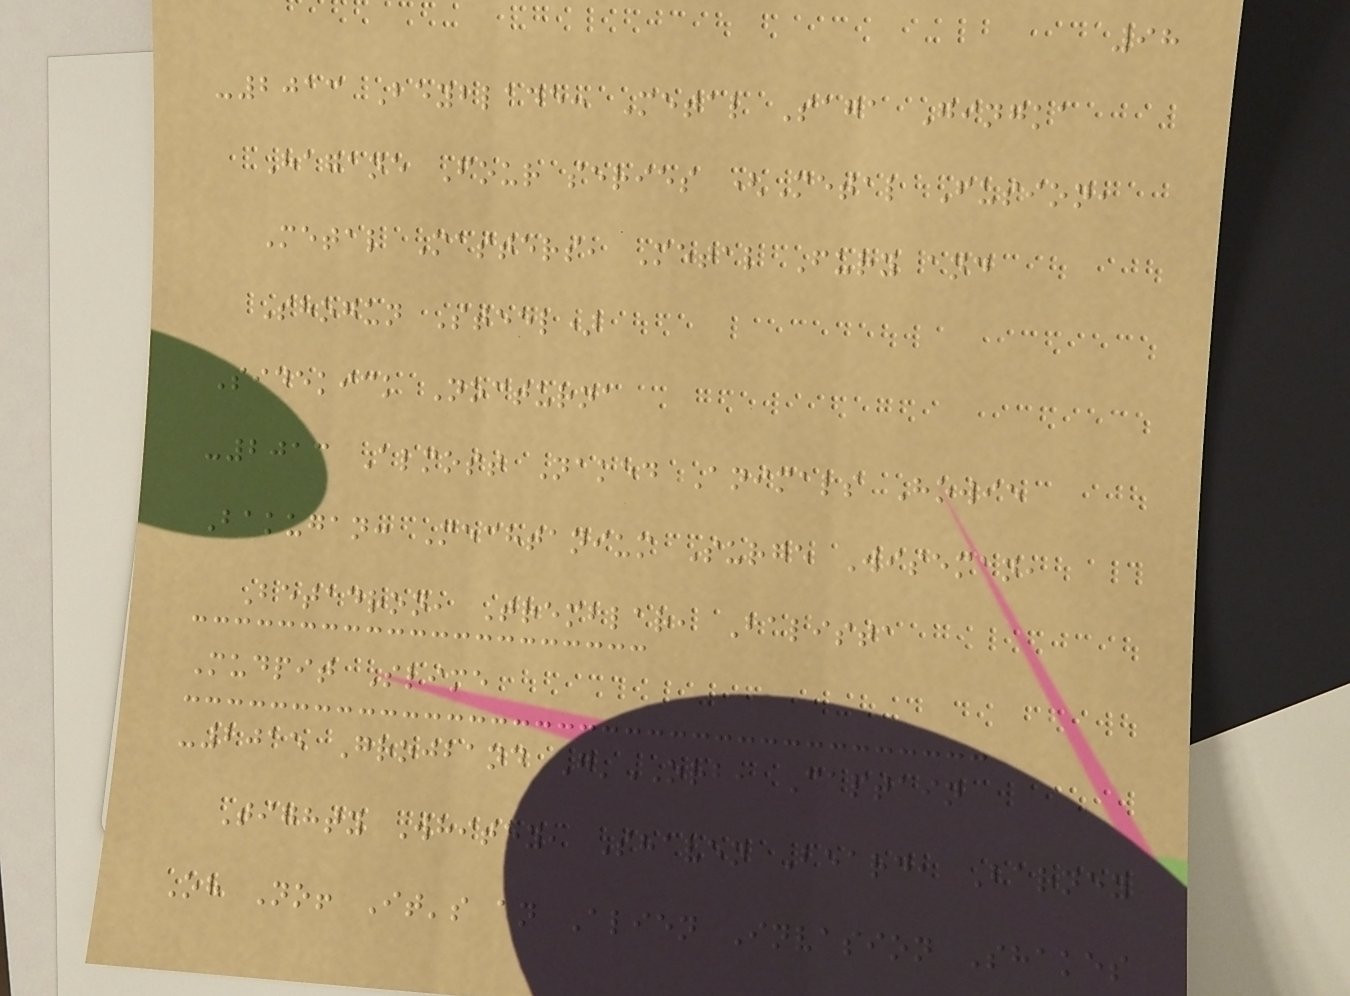98
-2013 Beyblade: Metal Saga Gingka
Hagane Four series (Metal Fusion,
Metal Masters, Metal Fury and
Shogun Steel)
Sidekick Nocturna
-2013 Almost Naked Animals Howie
Bakugan: Mechtanium Surge Wiseman,
Betadron, Tremblar, Balista
Mudpit Slime
-2015 Grojband G'ORB, Captain
Tighty Whitey, Shaven Beard, Barney
Oh No! It's an Alien Invasion Shakes
